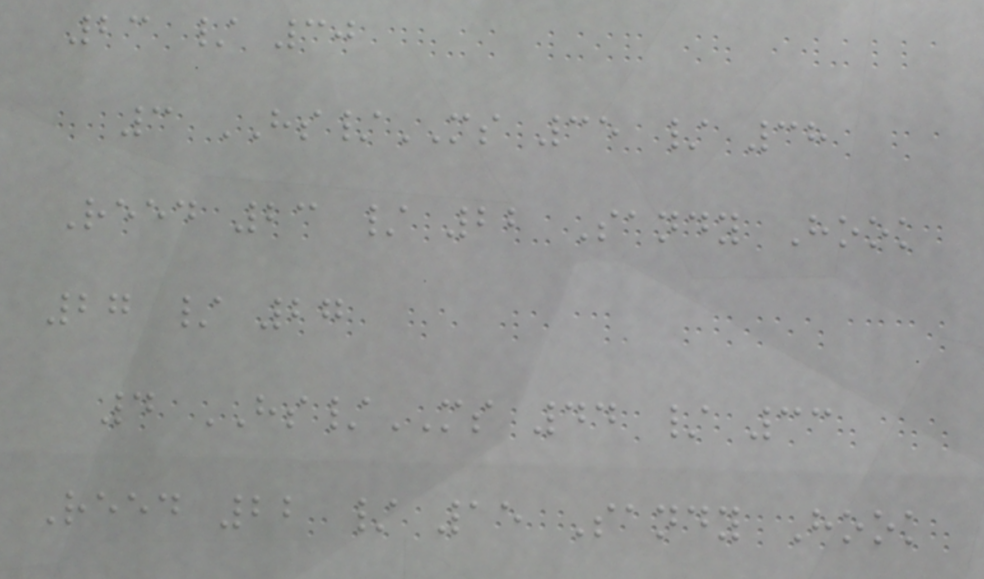23 / 30
3 HS/MS 35 / 38
Reed 23 / 22 Sandy Hook
27 / 27
4 HS/MS 44 / 33
Reed 22 / 15 Sandy Hook
